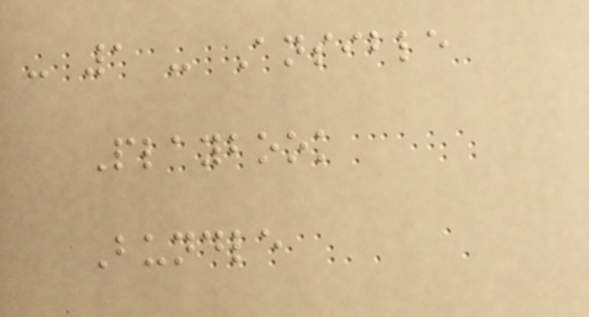- 1 - Ansible
Playbook
Bundle
